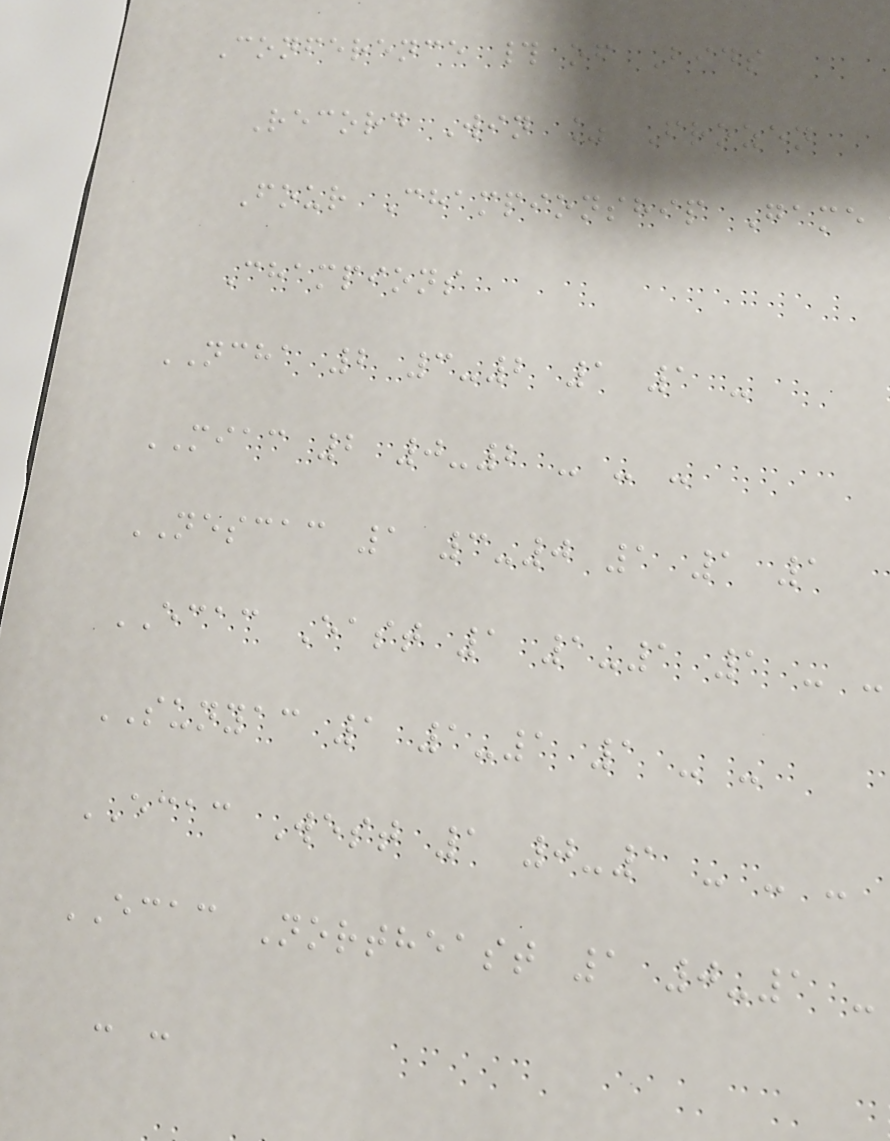Conference # of Bids
Record Win % Frozen
Four Championship Game
Champions
NCHA 2 3-2 1 1 -
MIAC 2 0-2 - - -
NESCAC 1 3-0 1 1 1
ECAC East 1 1-1 1 - -
SUNYAC 1 1-1 1 - -
ECAC West 1 0-1 - - -
ECAC Northeast 1 0-1 -
- -
